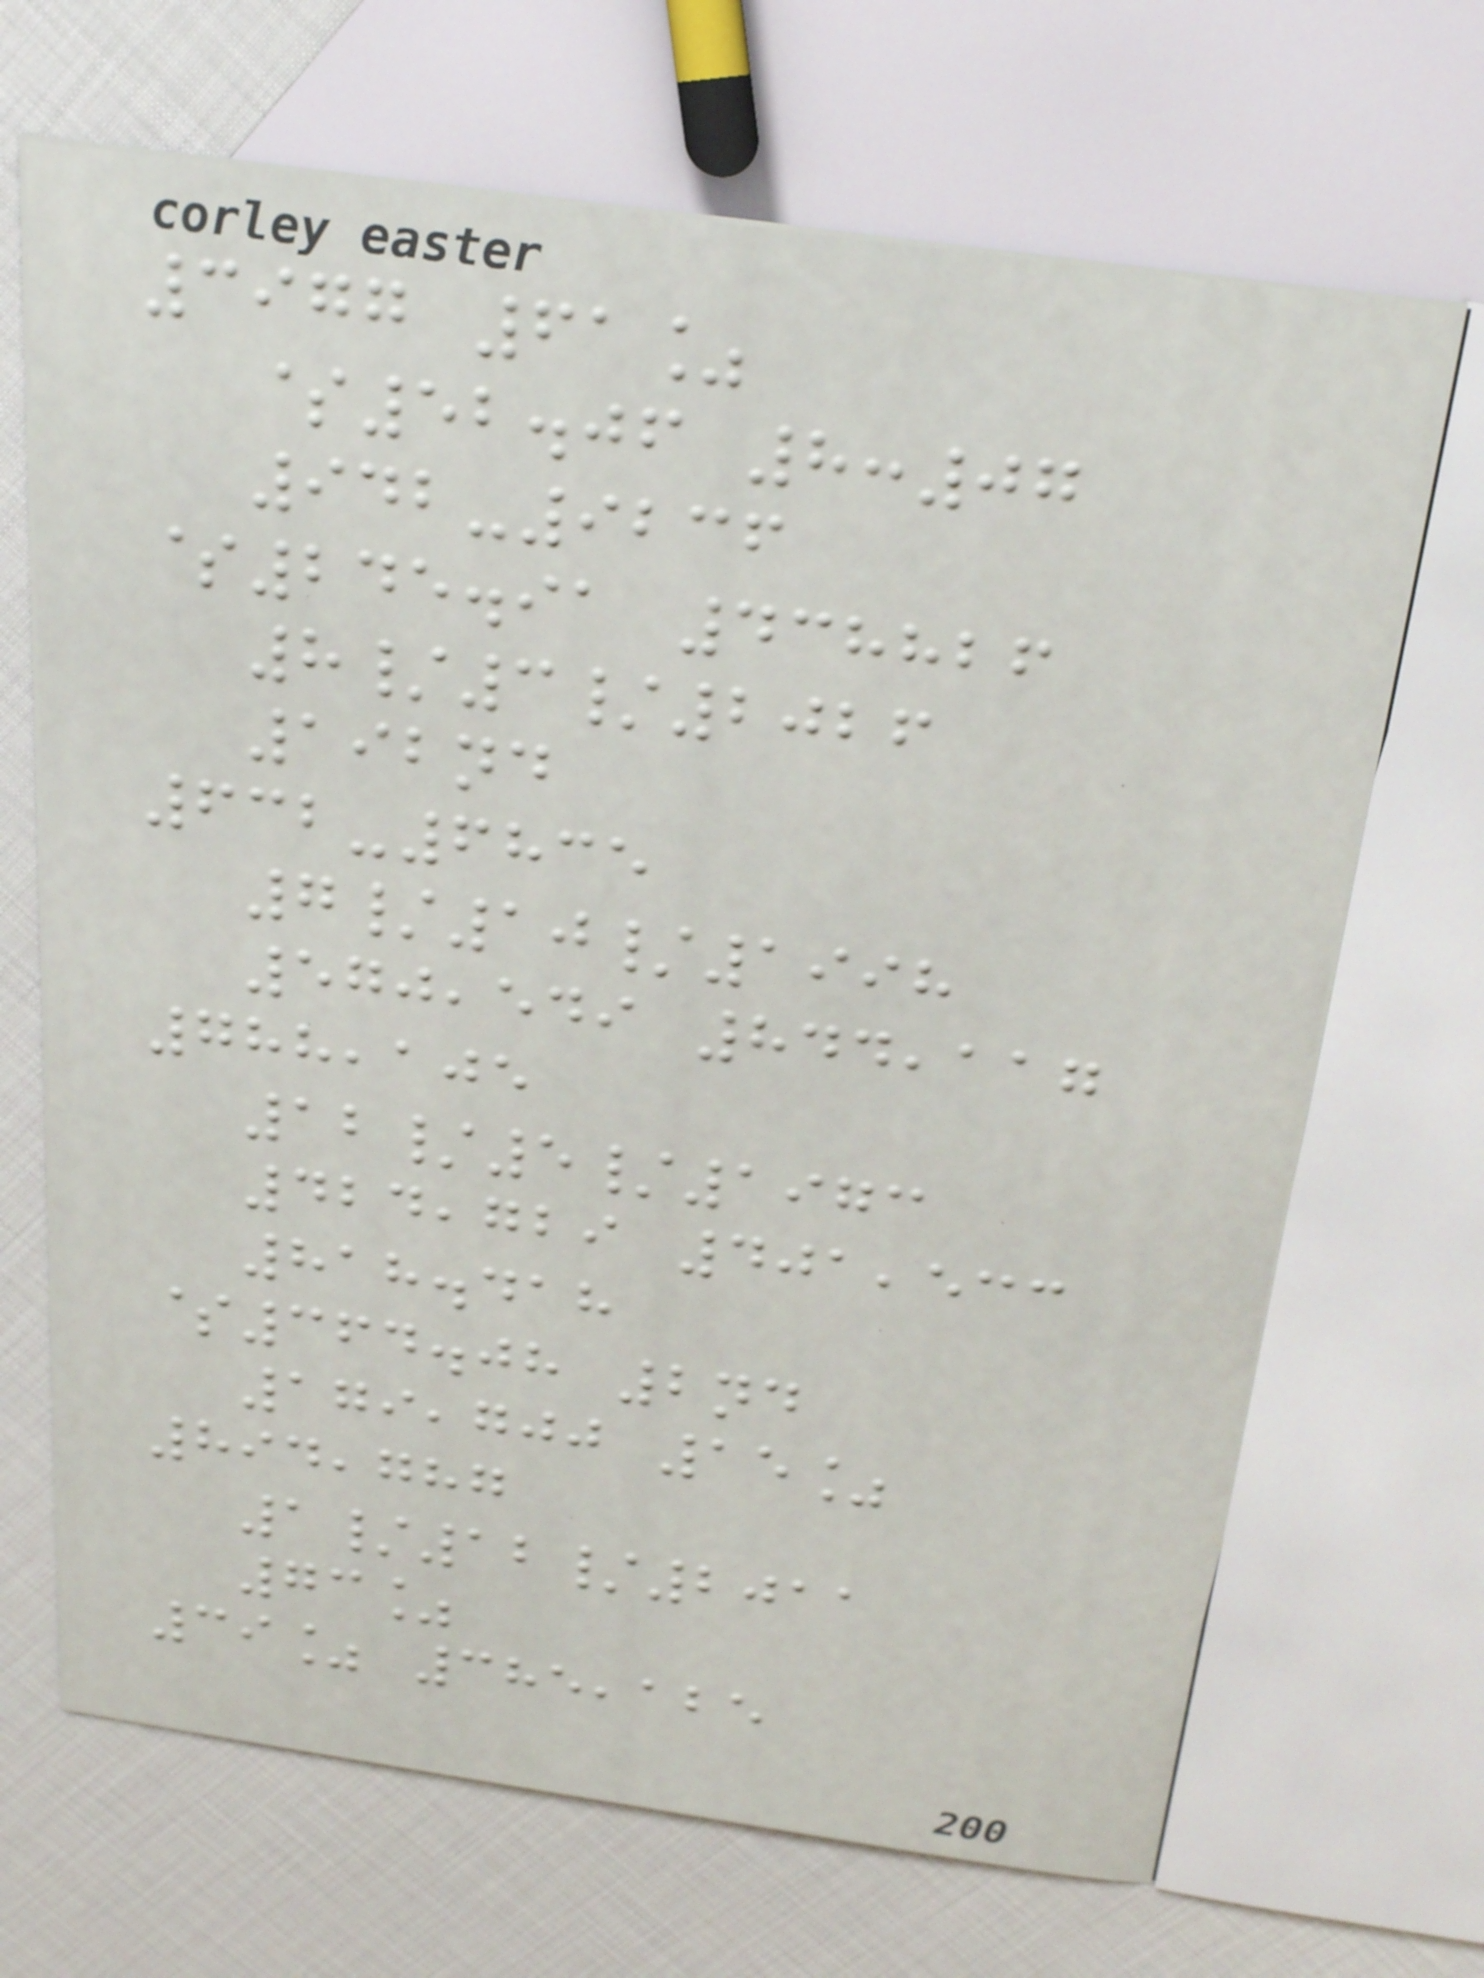3977 61%
$52.06 8:07
942-9236
$245.91 438826
8/3/2026
192nd
632-6835
7/10/1998
570,549 844,117
788,105
12/5/1973
424,729 401,533
818.418
$364.08 2nd
179,700 15%
894,787
1/12/2011
73%
39% 385,125
